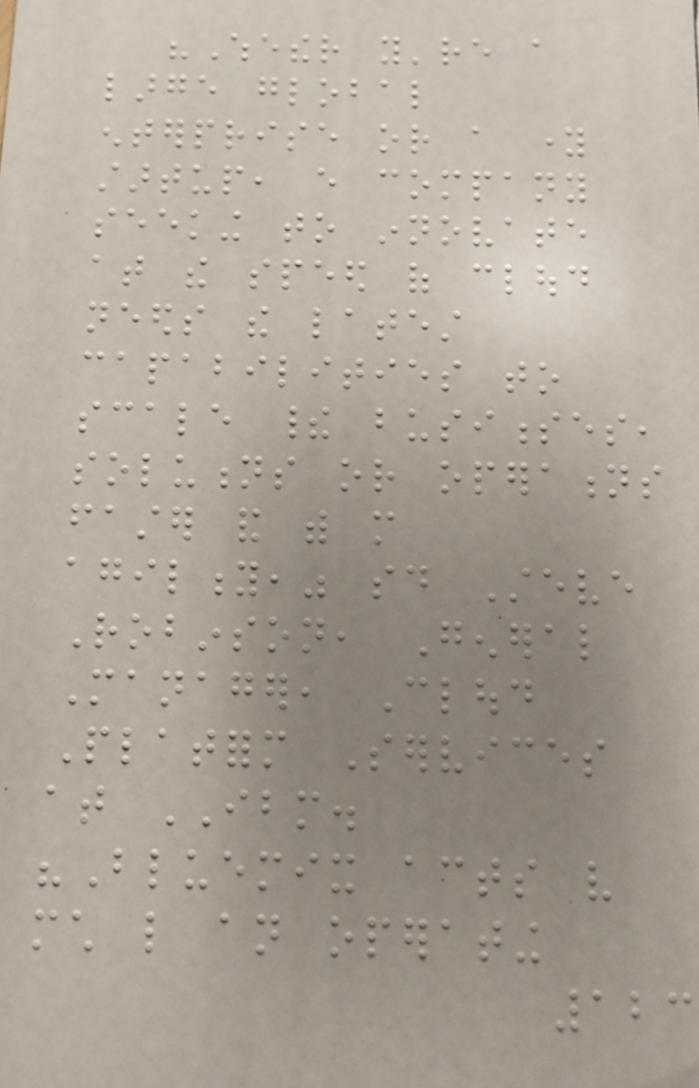"Whether you're a
large global
enterprise or a young
startup, every company
seeking to innovate
at the speed of cloud
needs the latest
capabilities to
scale their businesses,
solutions or operations
faster and with more
agility," said Steve
Robinson, General
Manager, Cloud
Platform Services
at IBM.
"Bluemix acts very
much like an operating
123
